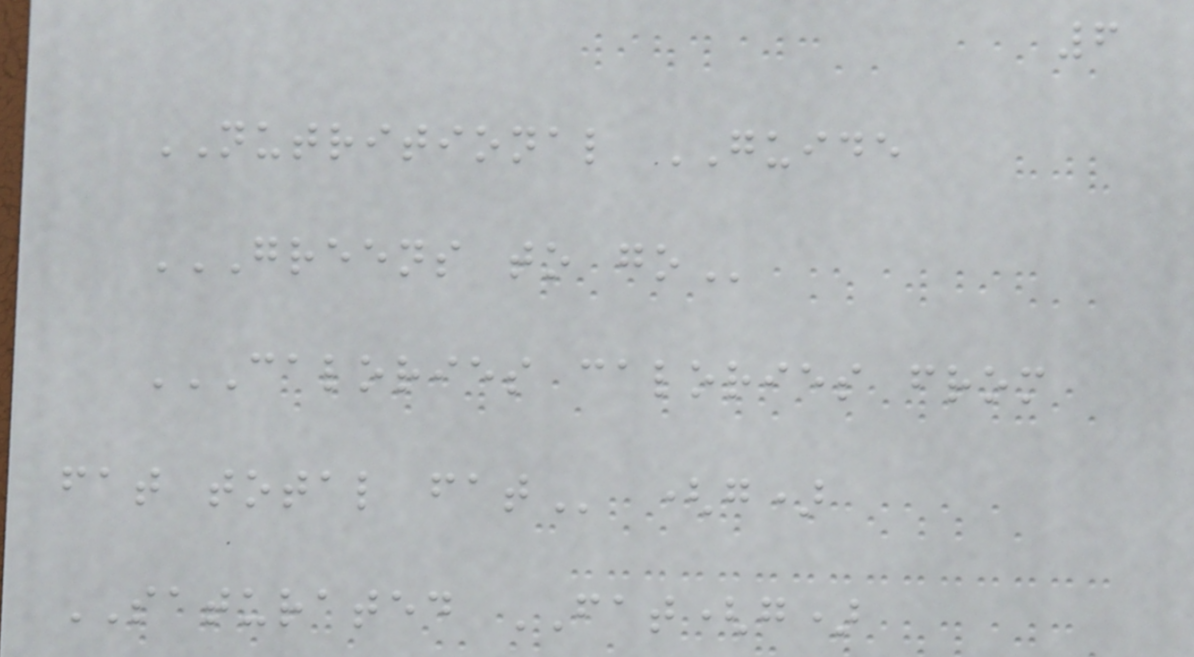6
NUTRITIONAL GUIDE
GREENS TO GO
CALORIES CALORIES FROM
FAT TOTAL FAT (g)
SATURATED FAT(g)
